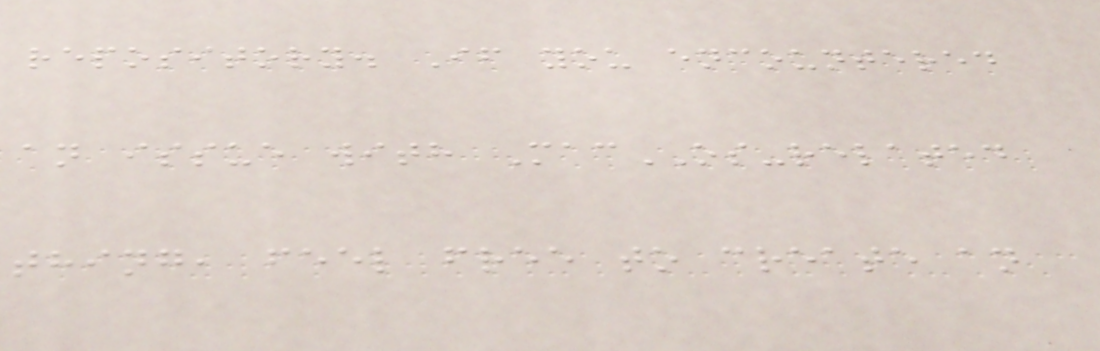repository. If you encountered
an issue with MacOS-related
thing, feel free to create an
